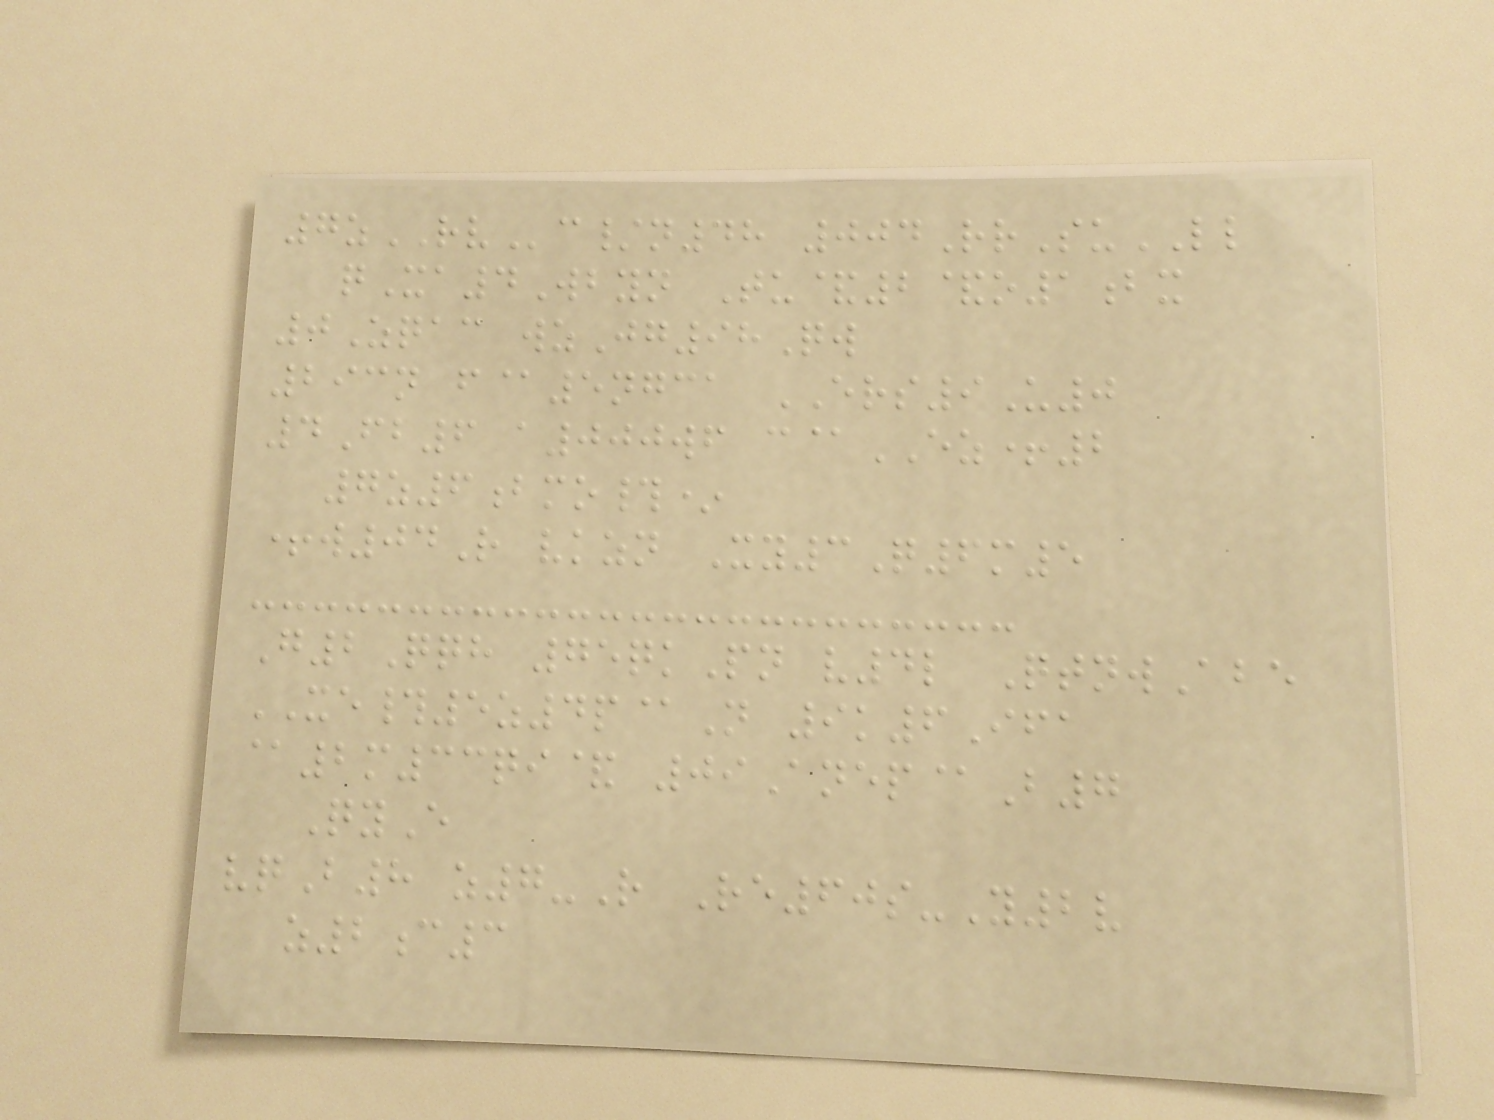7zRVc/n48 004RrSuLL
qXa4Wbyn Tu&2&o1bx
0Zqac wzJg98Qw
293n f@5ngca ERS9U0
4Fb6 a000wf c@EZ+2
7z6bmo#*
+w04R vkzn Xy3Q6m5
G2Qqh 75qkPn v4l QtnwAbe
XE#5z4p@N 9k6Ifa
@2m33qi& 09Anep@B7
QyE
vqB8 z7-R Re60s-Y2v
z2c3
